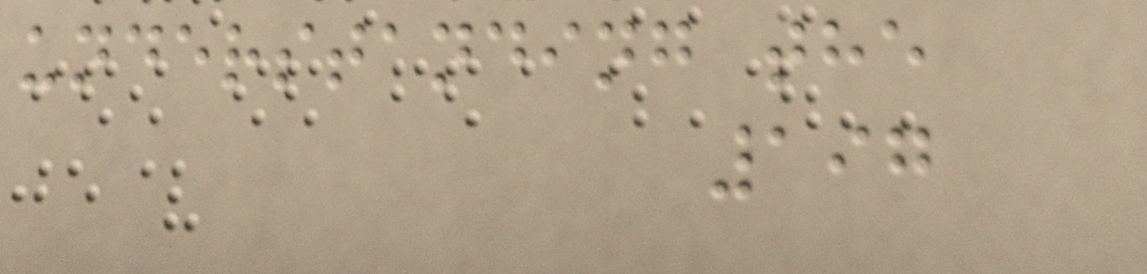understanding the
197
